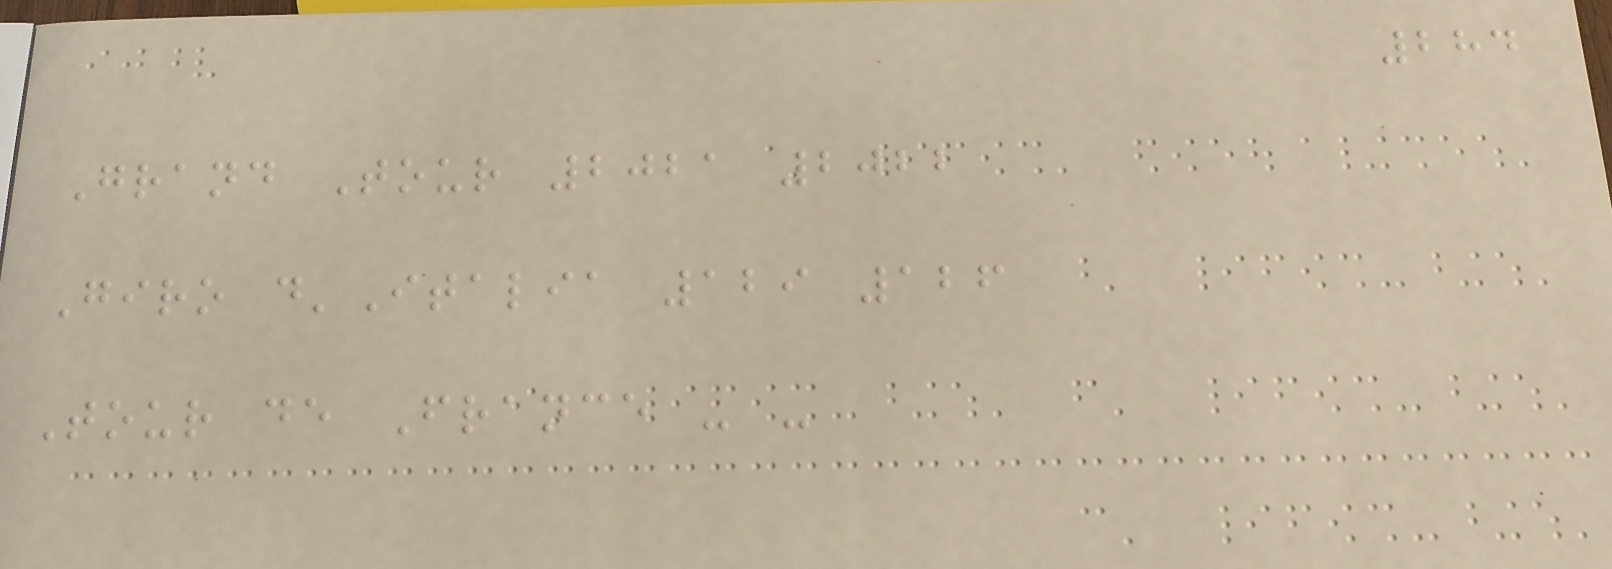284
Grand Tour 2021 2022
Giro d'Italia 129 126
Tour de France - -
